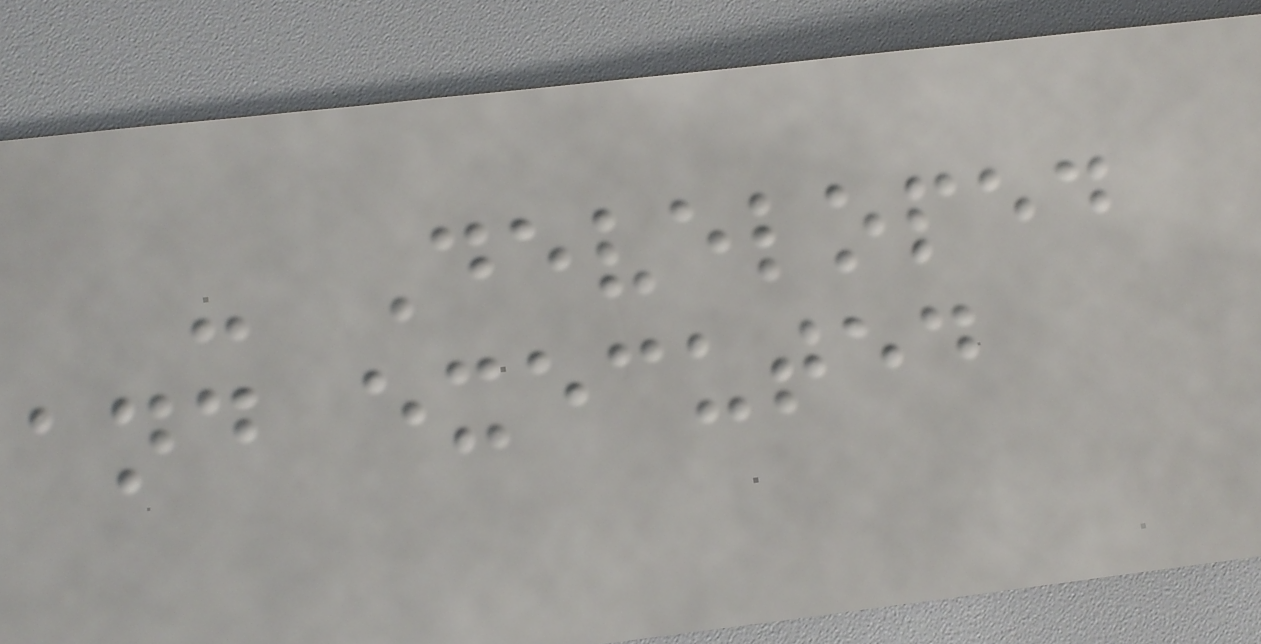- Developed
and executed
